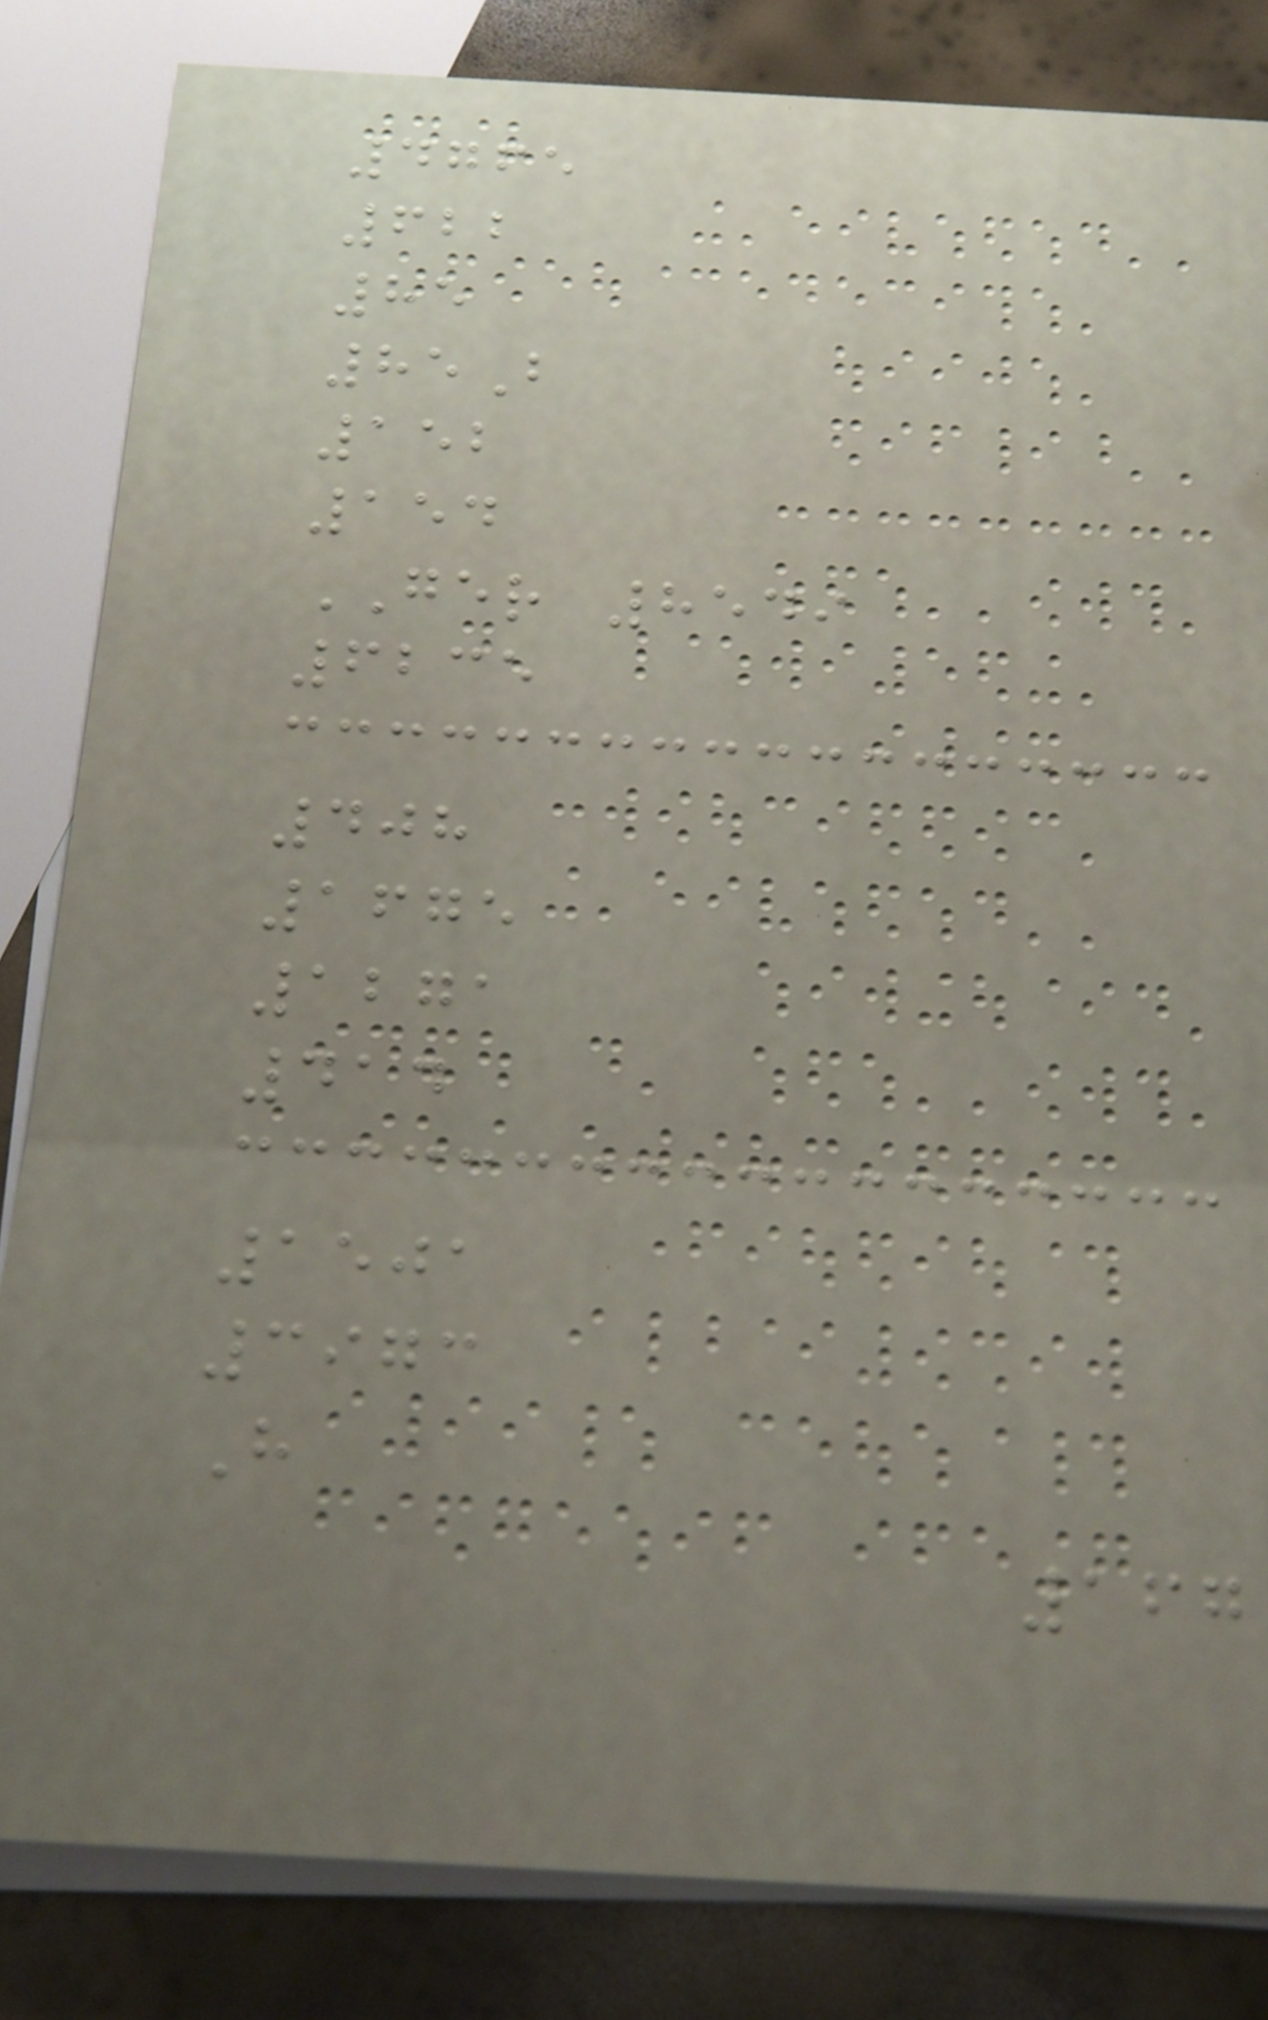4765
622
85
85B
152
154
GER 8549
6235
408
1675
1271
414
1501
3973
H
167
